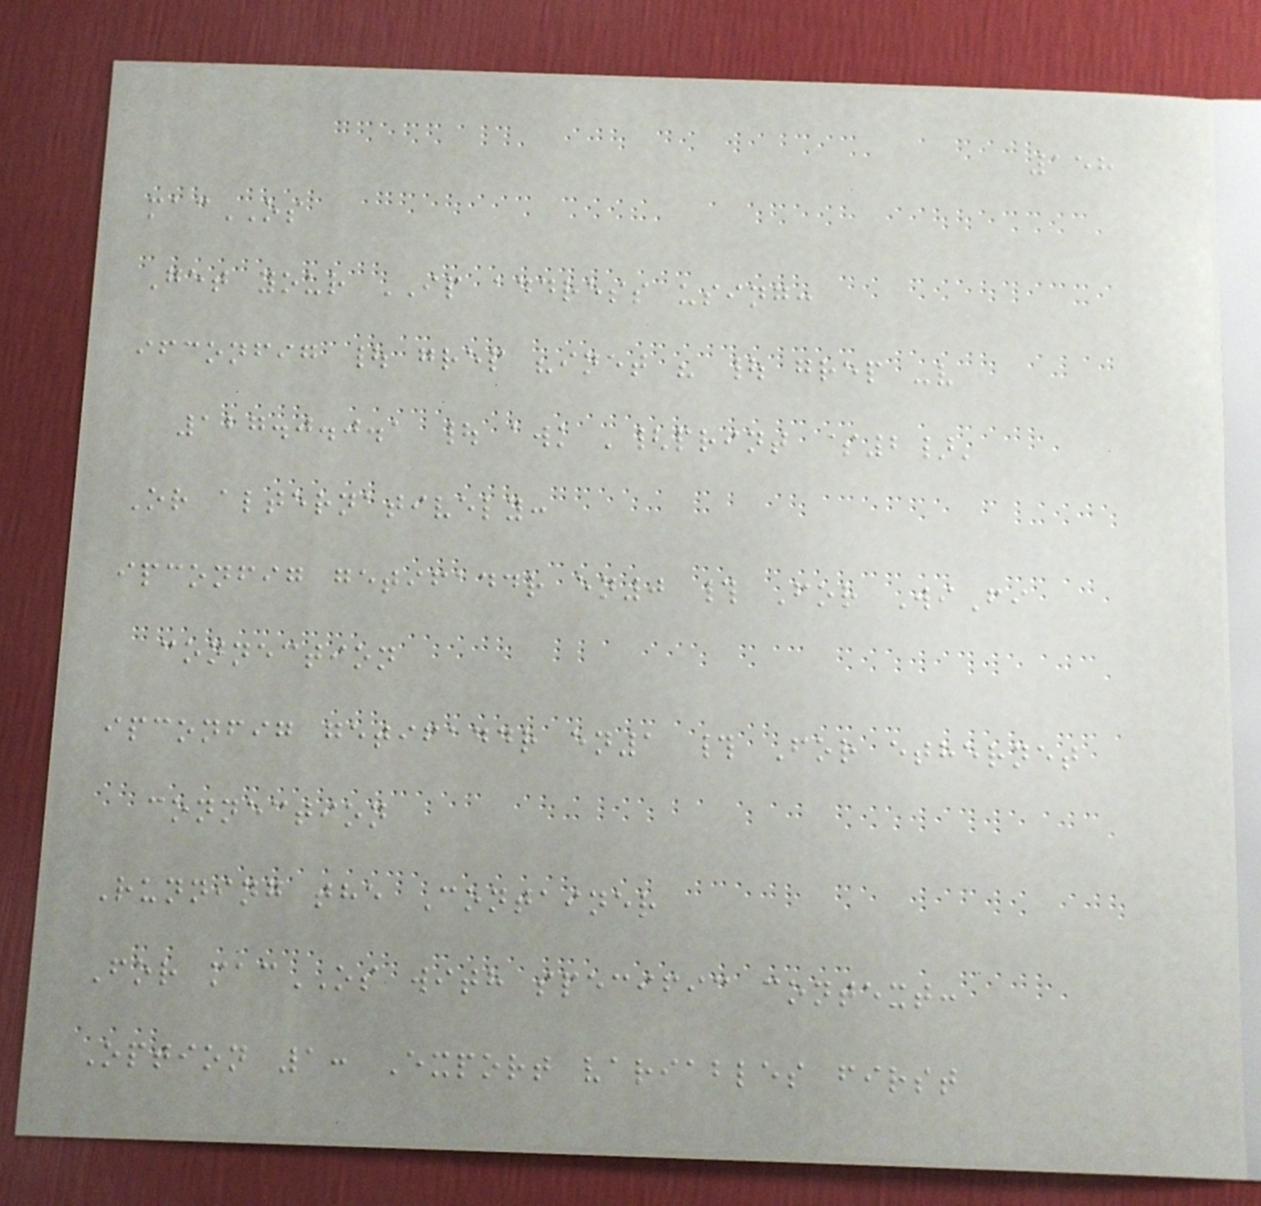158
macOS
Get your IP address using:
ifconfig | grep "inet " | grep -v
127.0.0.1 | awk '{print $2}'
Or alternatively:
ipconfig getifaddr en0 # For WiFi
connection
ipconfig getifaddr en1 # For ethernet
connection
Running the Container
For macOS with specific context:
Option 1: Export variables first
